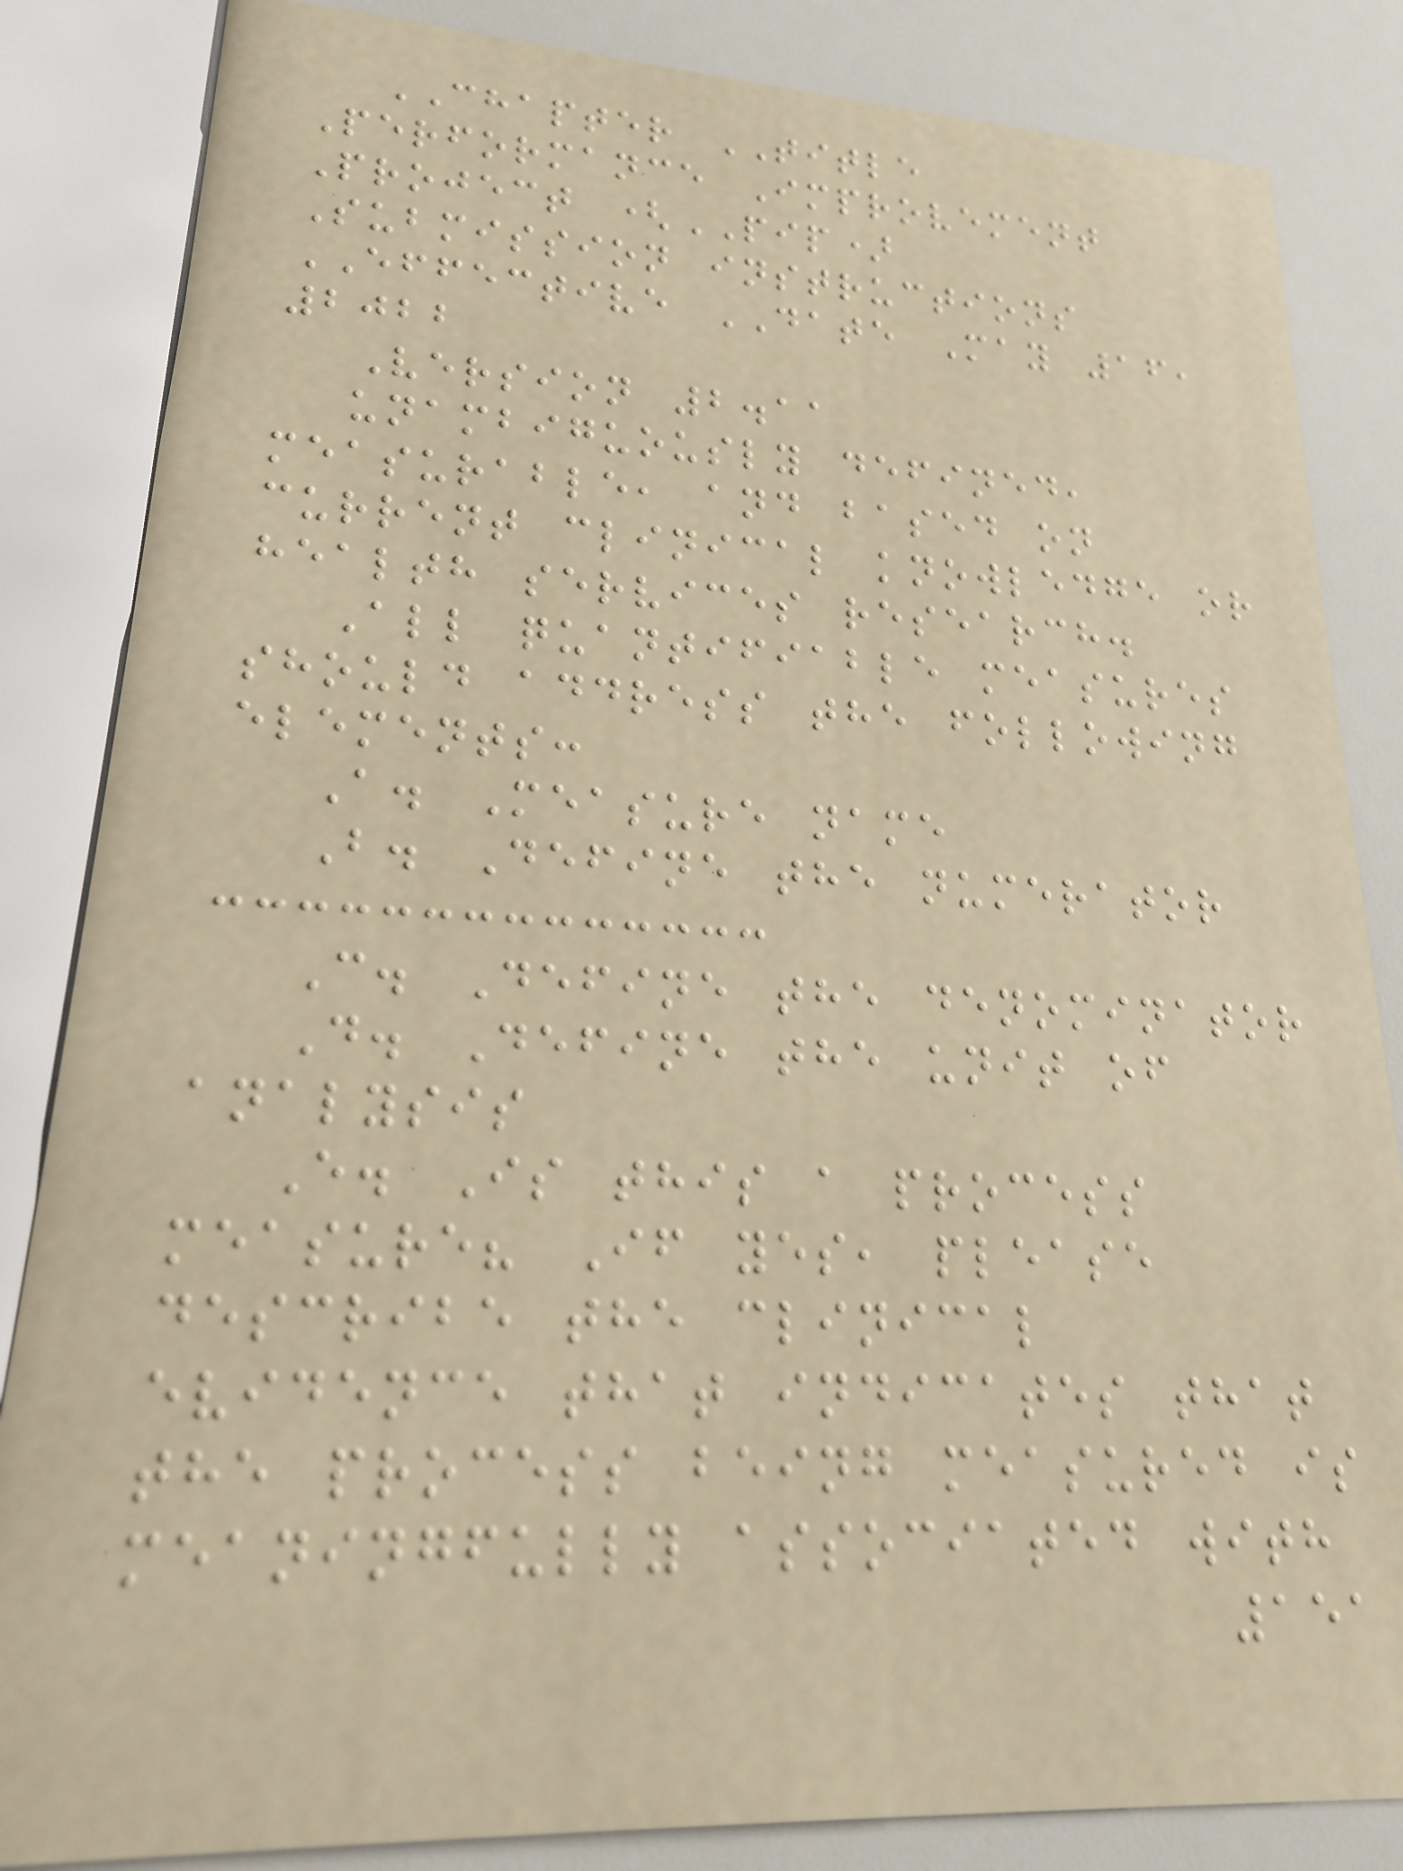CHAPTER TITLE
Performance Improvement
Project (PIP)
Submission instructions
EFFECTIVE DATE May 16,
2022
Version 2.11
unambiguously defined,
measurable, and based on
current clinical knowledge or
health services research.
All quantifiable measures
should address the following
elements:
A. Measure name
B. Define the numerator
C. Define the denominator
D. Define the unit of
analysis
E. Is this a process
measure? If yes, please
describe the clinical
evidence that indicates that
the process being measured is
meaningfully associated with
151
